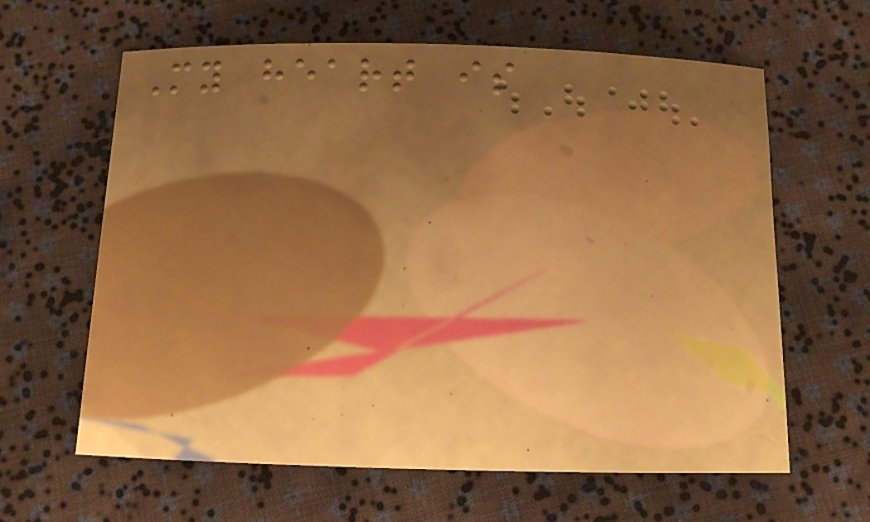My heart is
